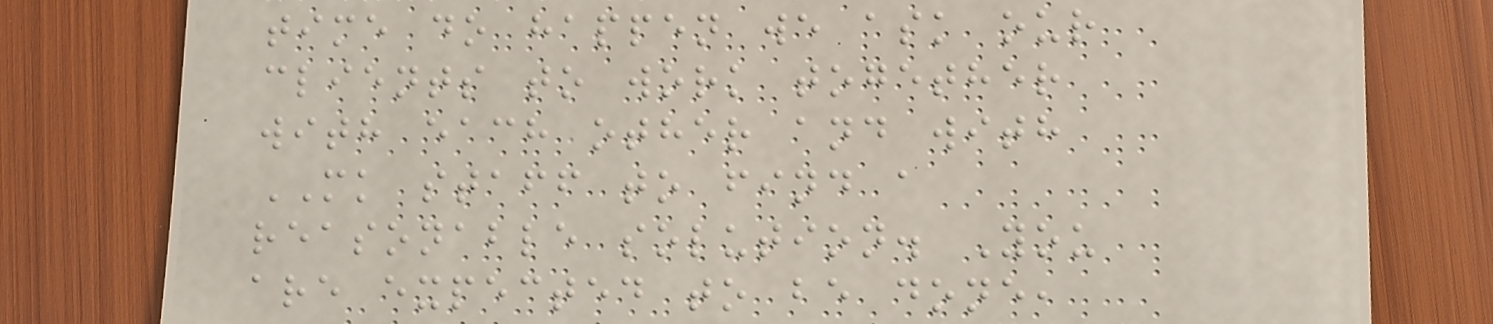time do happen we ask our
clients to work together
with each other and with
MK staff to find a
reasonable solution. You
are expected to be done,
